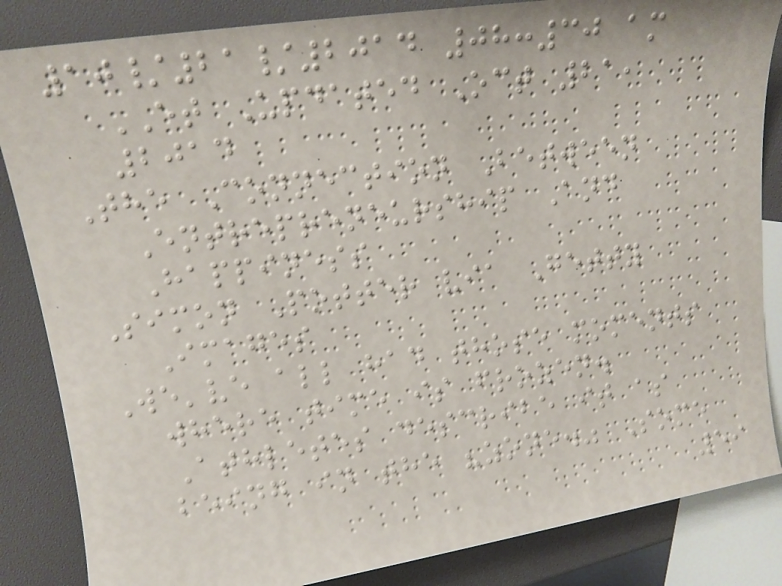10/21/2014 08:30 am
ET Updated Oct 21,
2014
The Connection Between
Entrepreneurship And
Happiness
Simon Potter via Getty
Images
We've all had those moments
where time is frozen.
Athletes describe it as
being in the "zone." Some
59
